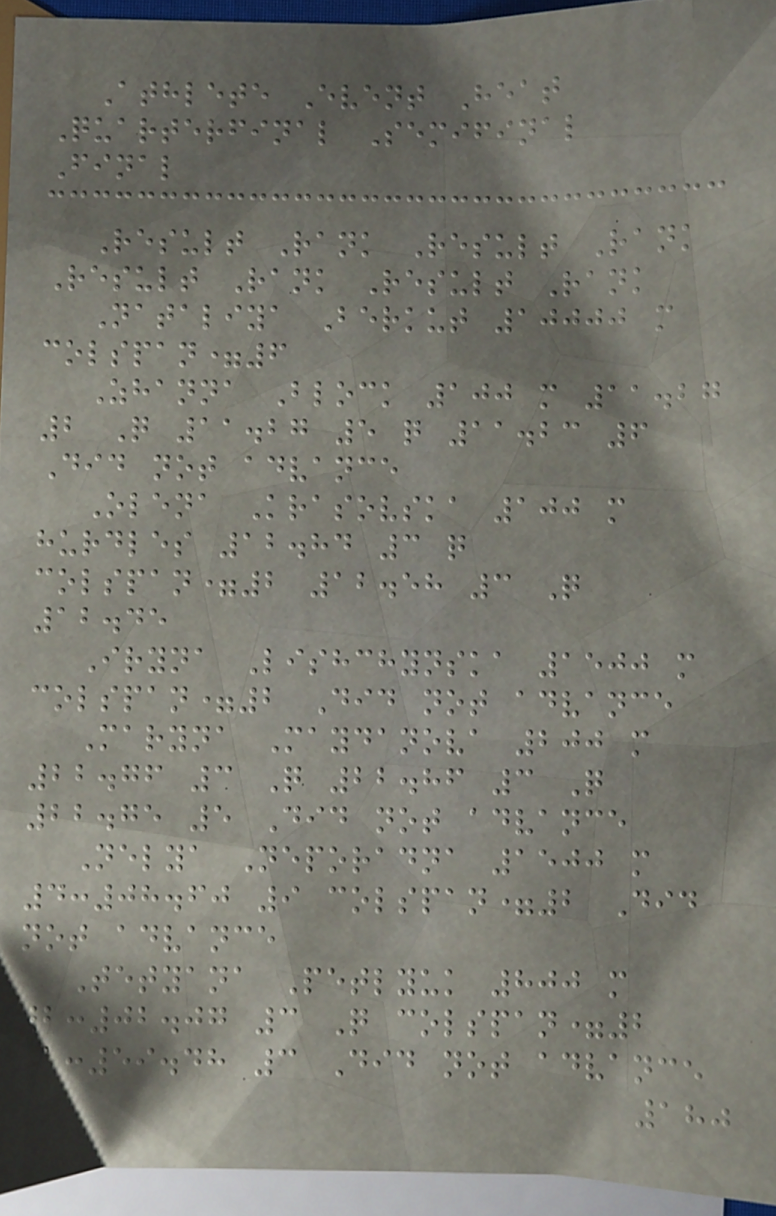Athlete Event Heat
Quarterfinal Semifinal
Final
Result Rank Result Rank
Result Rank Result Rank
Nataliya Berkut 10000 m
colspan=6
Zhanna Block 100 m 11.27
2 Q 11.27 5 q 11.23 6
Did not advance
Olena Krasovska 100 m
hurdles 12.84 3 q
colspan=2 12.58 3 Q
12.45
Iryna Lishchynska 1500 m
colspan=2 Did not advance
Maryna Maydanova 200 m
22.76 3 Q 22.86 3 Q
22.75 5 Did not advance
Nelya Neporadna 1500 m
4:08.60 9 colspan=2 Did
not advance
Tetyana Petlyuk 800 m
2:02.07 3 Q colspan=2
1:59.48 3 Did not advance
180
